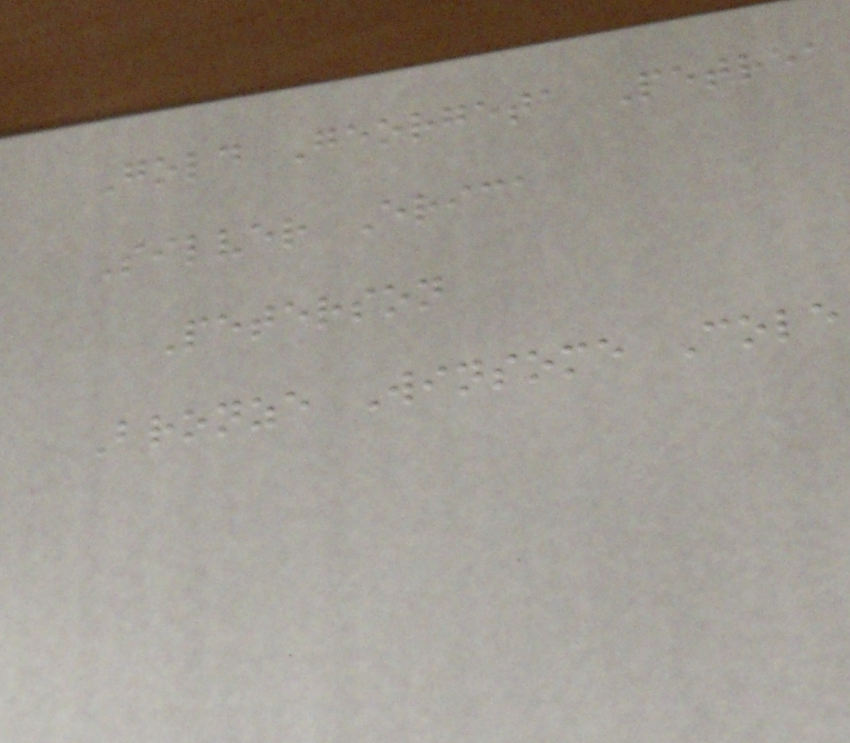Gold Georgeta Petrea
Silver Erica
Peterson
Bronze Winsome Cole
